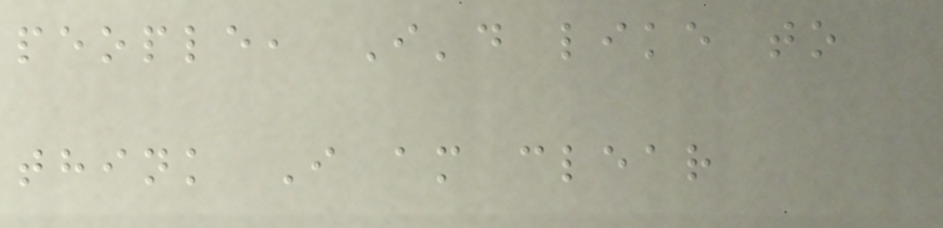people, I'd like to
think I am clear
